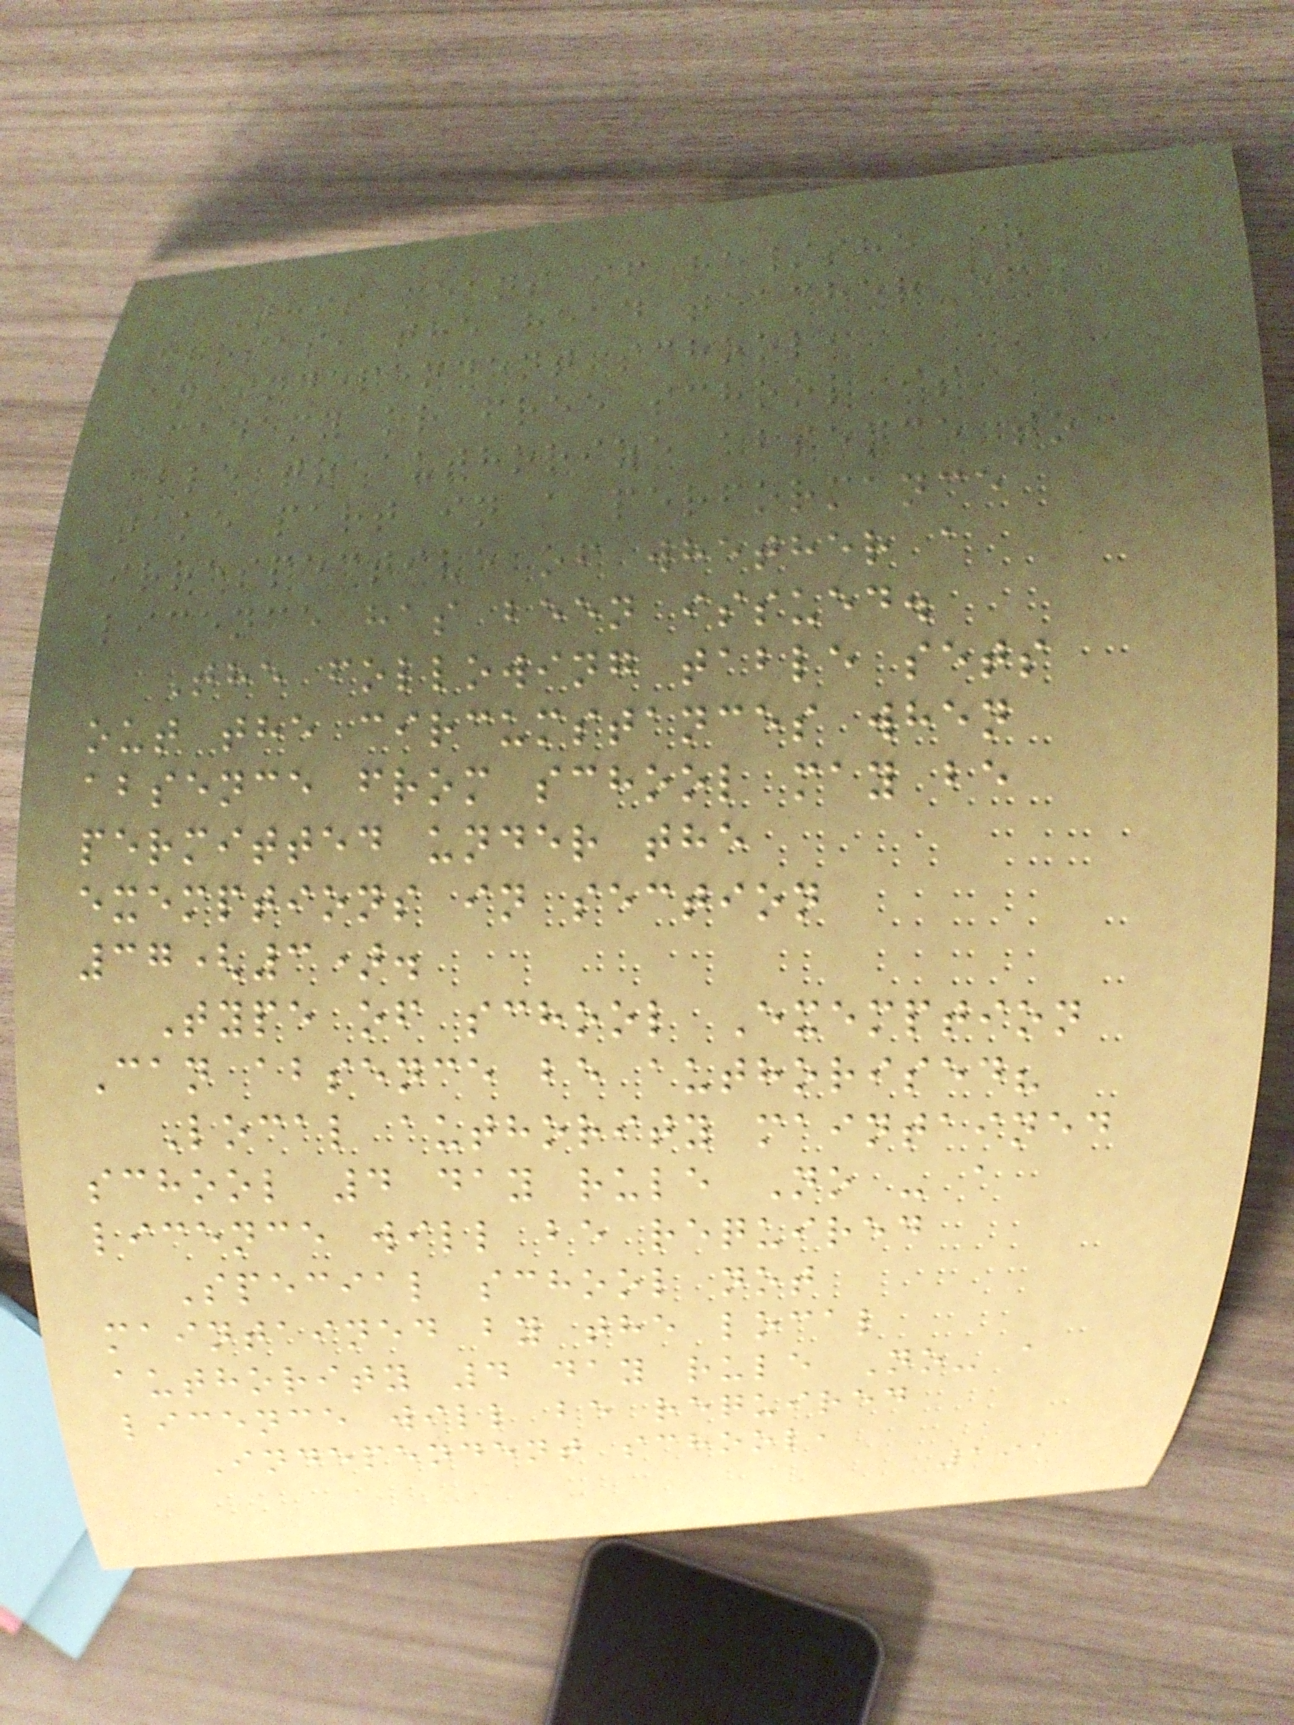This means if he/she so
choses, the head teacher of
an independent school,
academy or free school is
able to authorize absence to
take part in a performance
irrespective of whether a
licence has been issued.
The following table sets
out the circumstances when
absence from school may be
permitted under the
exemptions in section
37(3).
Type of school Exemption
Can absence be authorised?
Local authority maintained
school 4 day rule No - a
licence will be required
Special school not
maintained by the local
authority 4 day rule No- a
licence will be required
Independent school,
191
